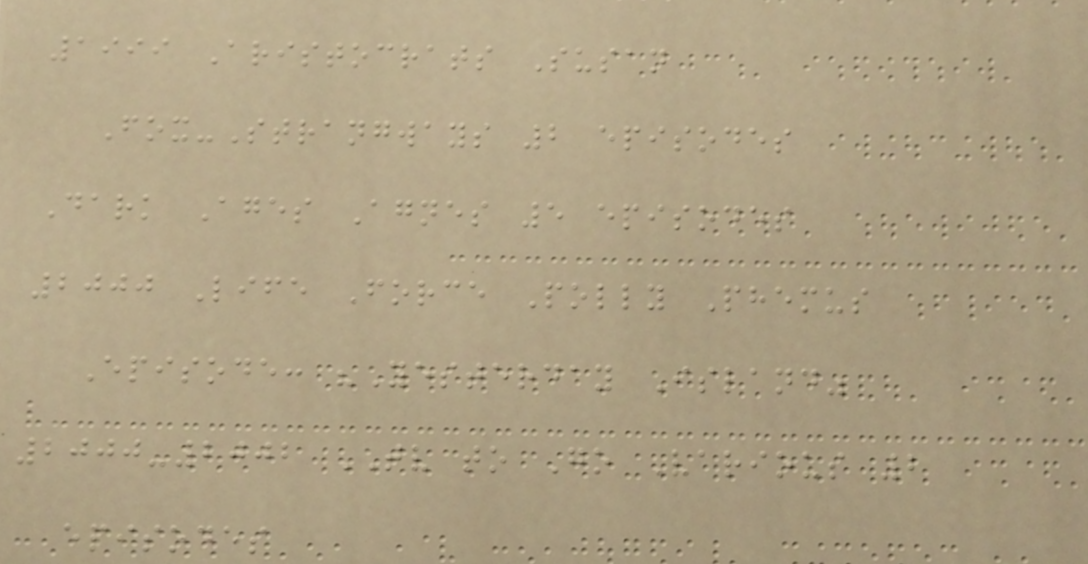1999 Aristocrats Susan
Fox-Strangways 2 episodes
Dark Ages Agnes 5 episodes
2000 Life Force Polly Phemus
Episode: "Yesterday Island"
2000-2002 TV to Go Various 2
episodes
